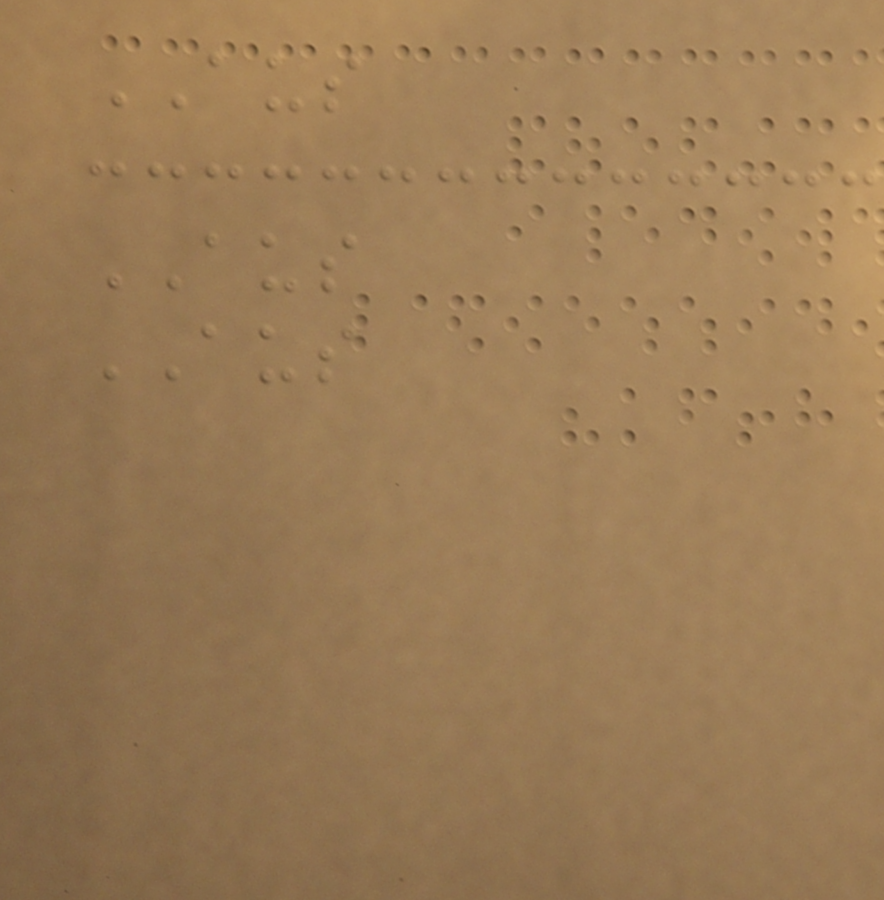AUS
AUS
AUS
